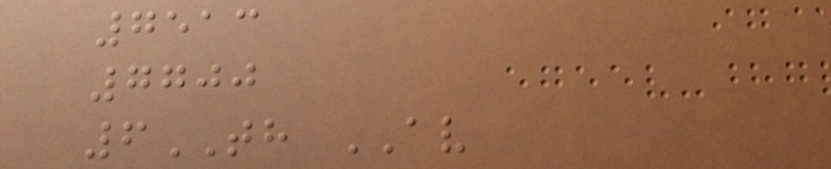7513
7700
6TH AV
